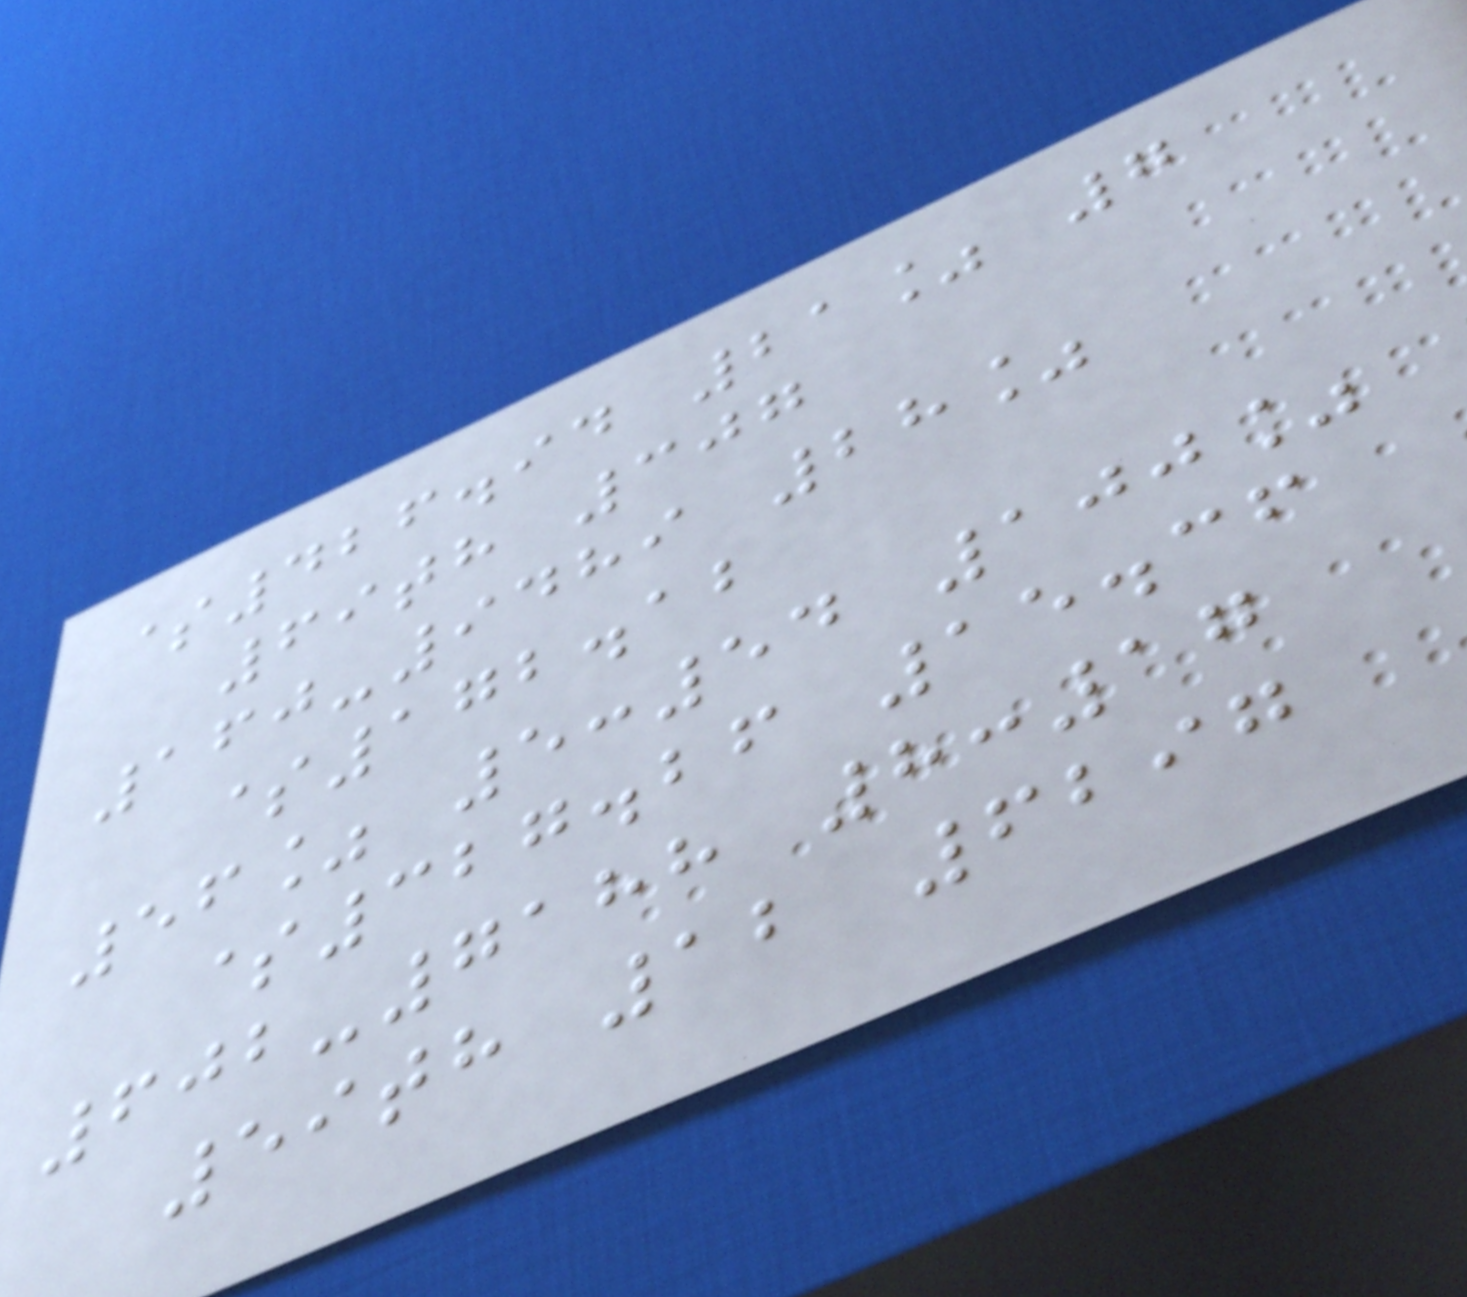$426.94 21% 7
69th 307
160-9489 28%
$172.12
56% 5:54 100%
$327.26 15.36
602-7188 8:17
59th 12 6297
